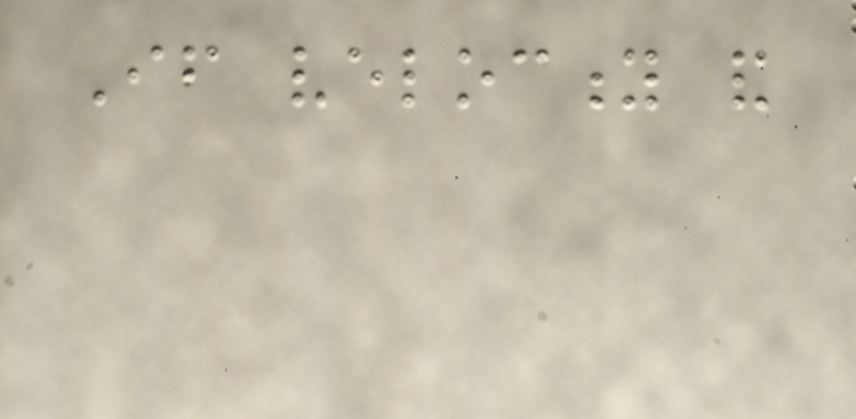If velocity and
